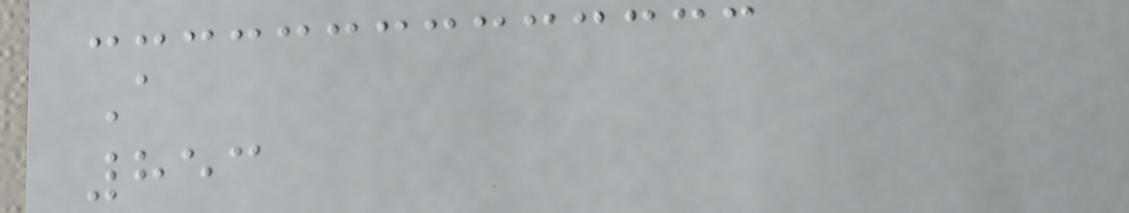A
853
